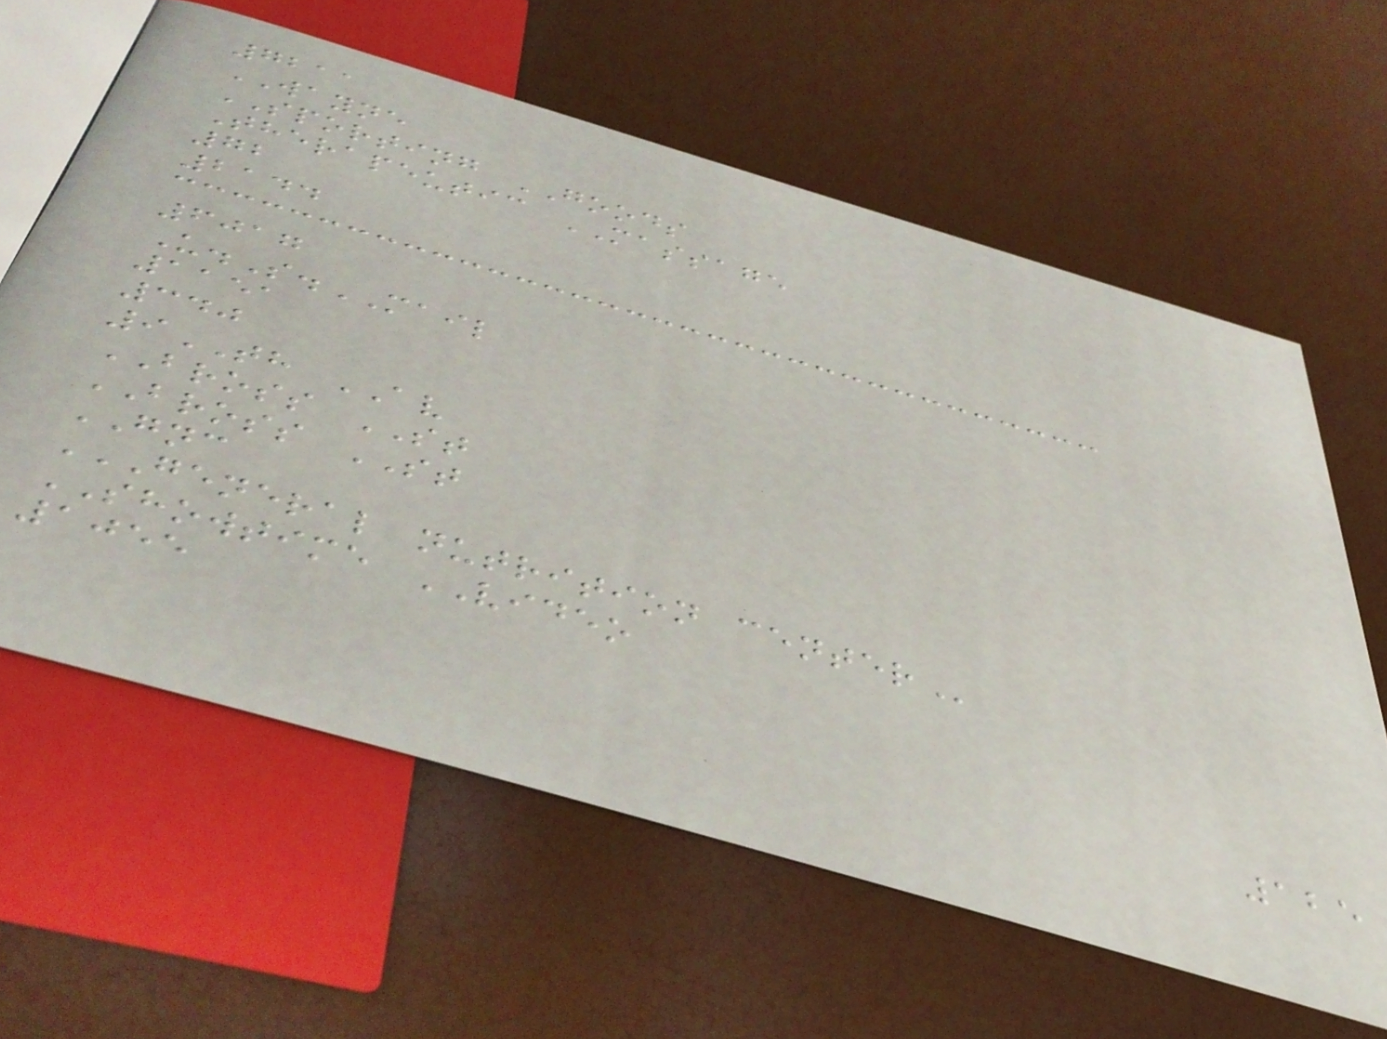7211
WAYNE
SPORTING GOODS
Therapeutic MASSAGE
72
2144
6017
U.S.MAIL
1151
340
9TH AV
BROSS ST
BROSS ST
GNC
GENERAL NUTRITION CENTER
SHOWTIME VIDEO
1055
125
